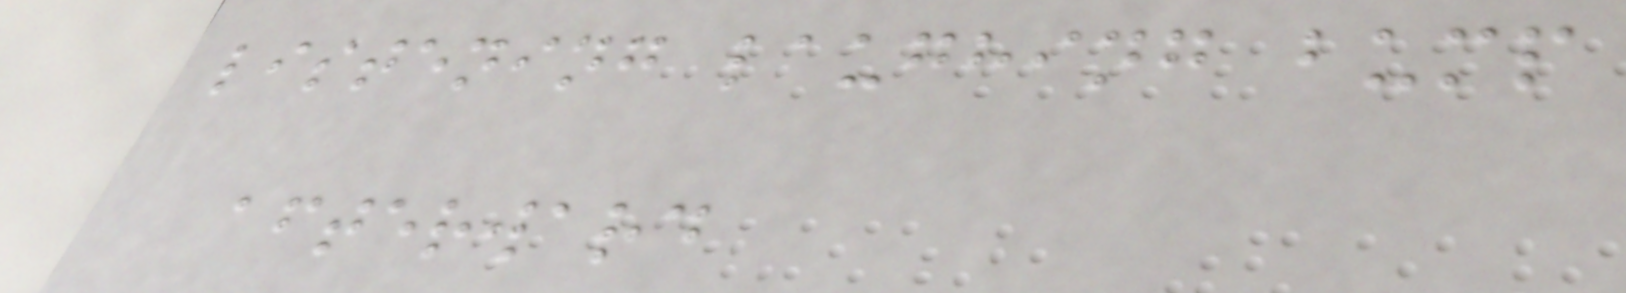listening laughing bump
afterward
